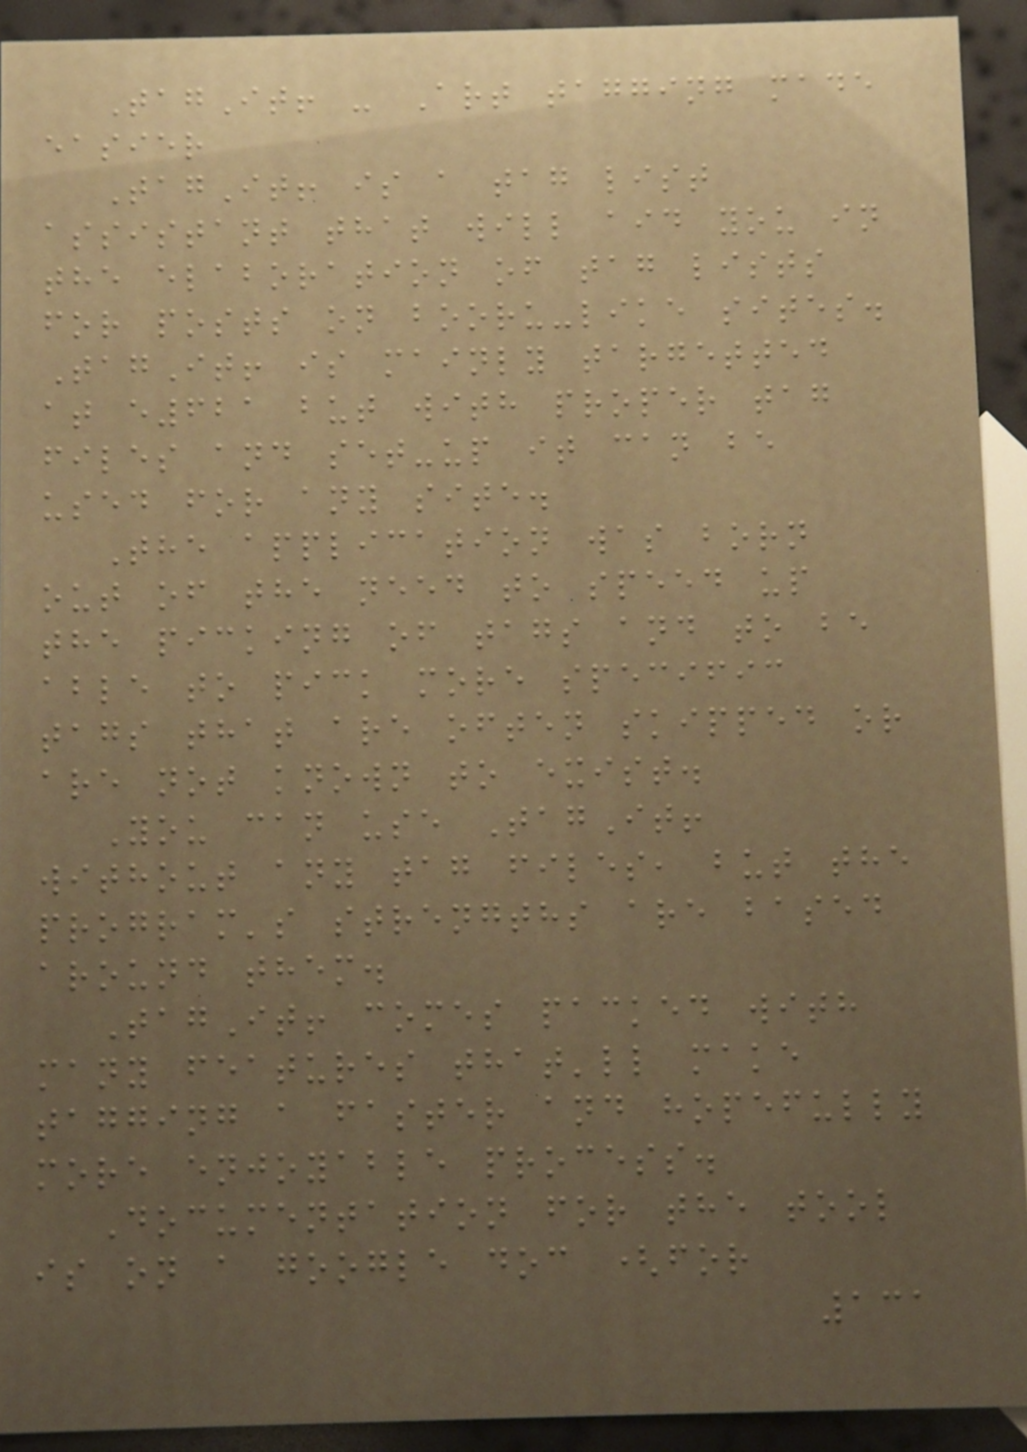TagIt! - Art tagging made
easier
TagIt! is a tag list
assistant that will aid you in
the elaboration of tag lists
for posts on booru-like sites.
TagIt! is mainly targetted
at e621 but with proper tag
files and set-up it can be
used for any site.
The application was born
out of the need to speed up
the picking of tags and to be
able to pick more specific
tags that are often skipped or
are not known to exist.
You can use TagIt!
without any tag files, but the
program's strengths are based
around them.
TagIt! comes packed with
many features that'll make
tagging a faster and hopefully
more enjoyable process.
Documentation for the tool
is on a google doc (for
131
